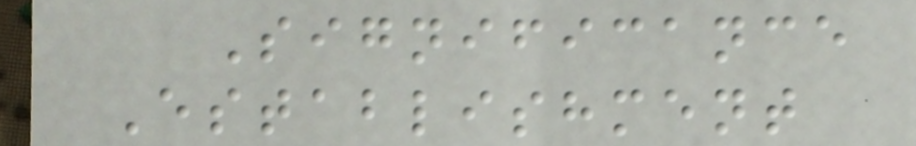Significance
Establishment
